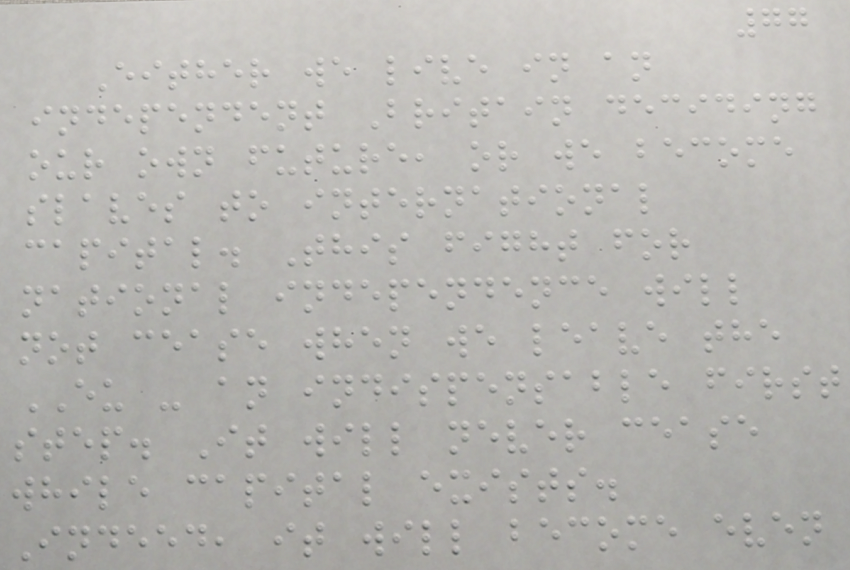77
Either we live in an
independent Britain deciding
our own future, or we become
slaves to international
capital. This fight for
national independence will
not cease when we leave the
EU - an indispensable first
step. It will never cease
while capital exists.
Indeed, it will become even
